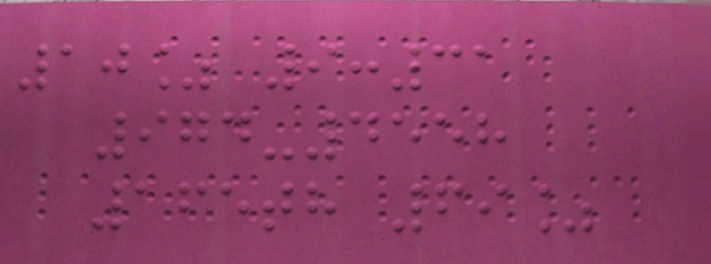10% 9:31
974-4558
165th 69%
